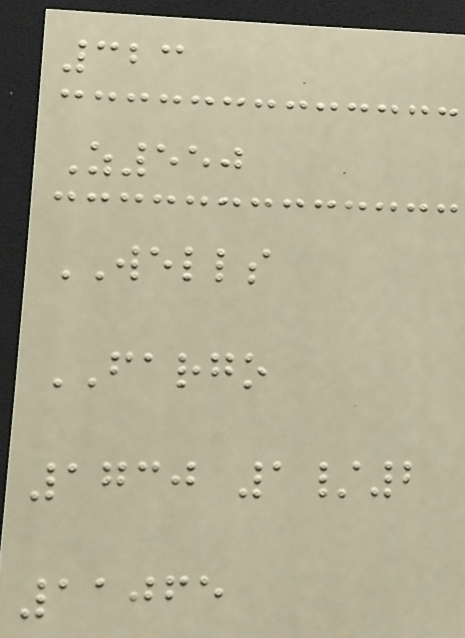323
Z550
WELLS
FARGO
1730 1/2
11065
